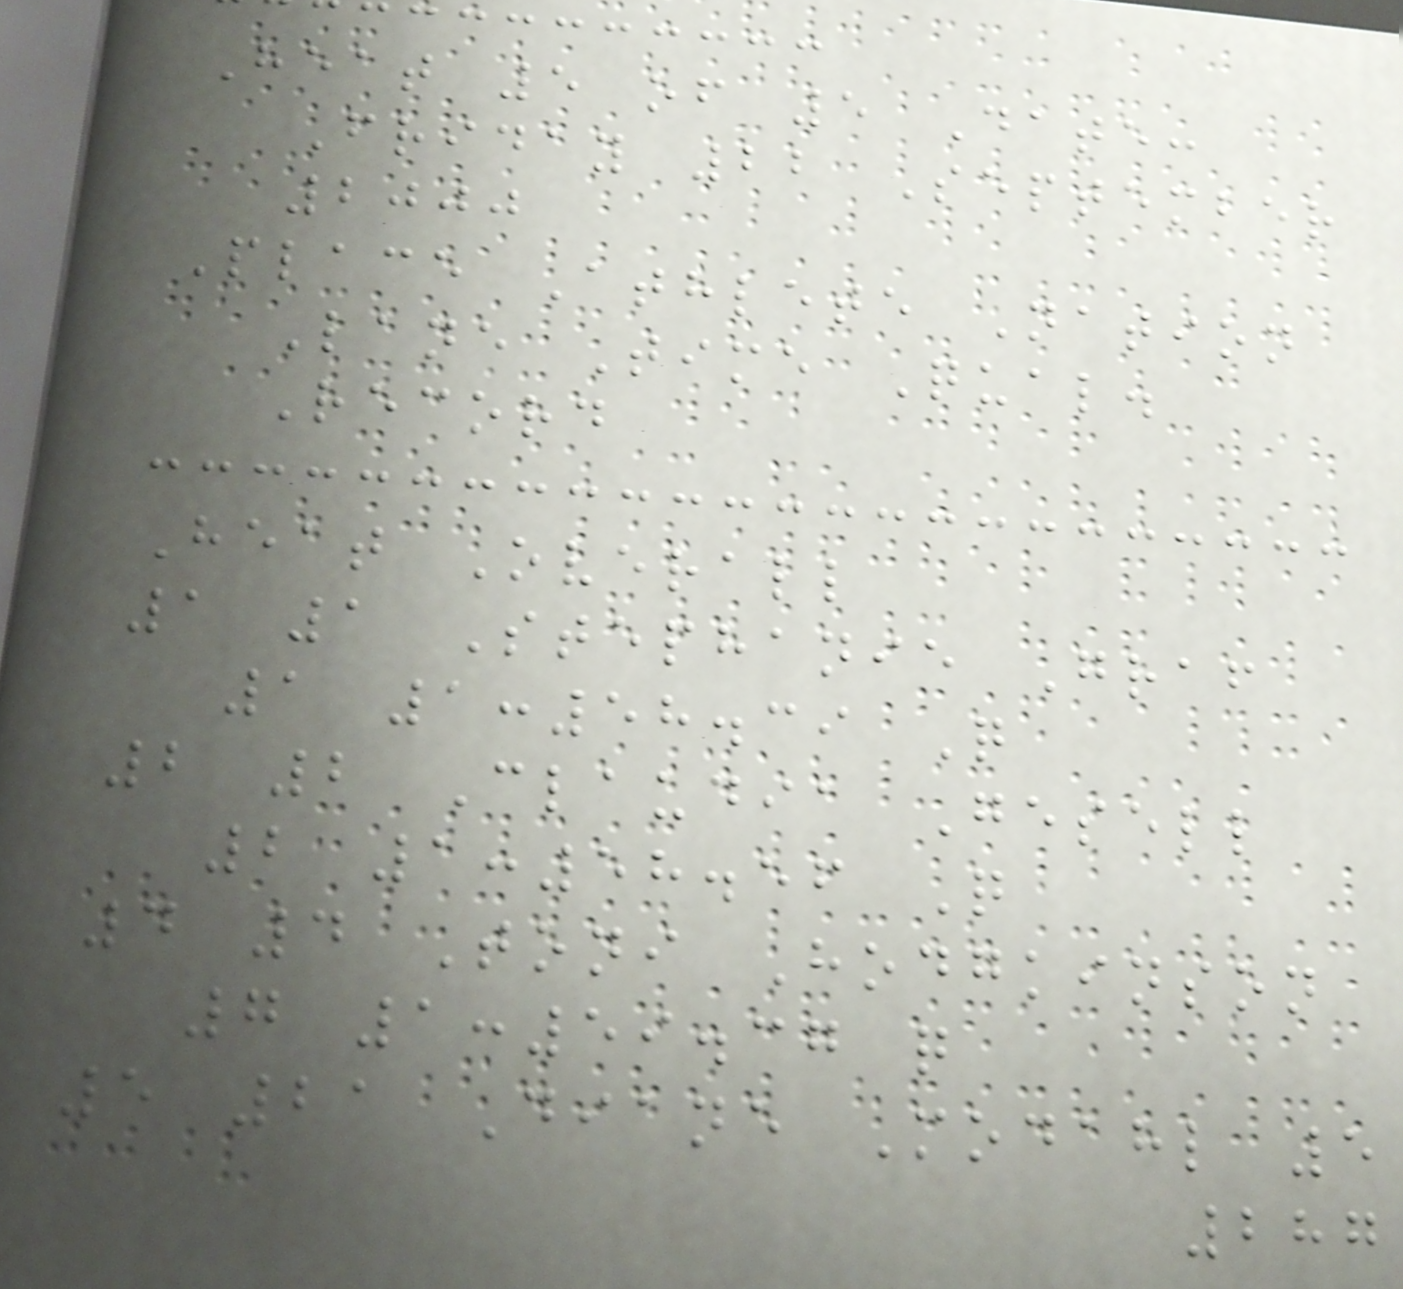Heat 5 of 5 Date:
Friday 22 September
2000
Place Athlete Nation
Lane Time Qual.
Record
Heat Overall
1 1 Stephanie Graf
1 1:58.39 Q
2 2 Claudia Gesell
2 1:58.56 Q
4 4 Toni Hodgkinson
7 1:59.37 q
5 21 Diane Modahl 5
287
